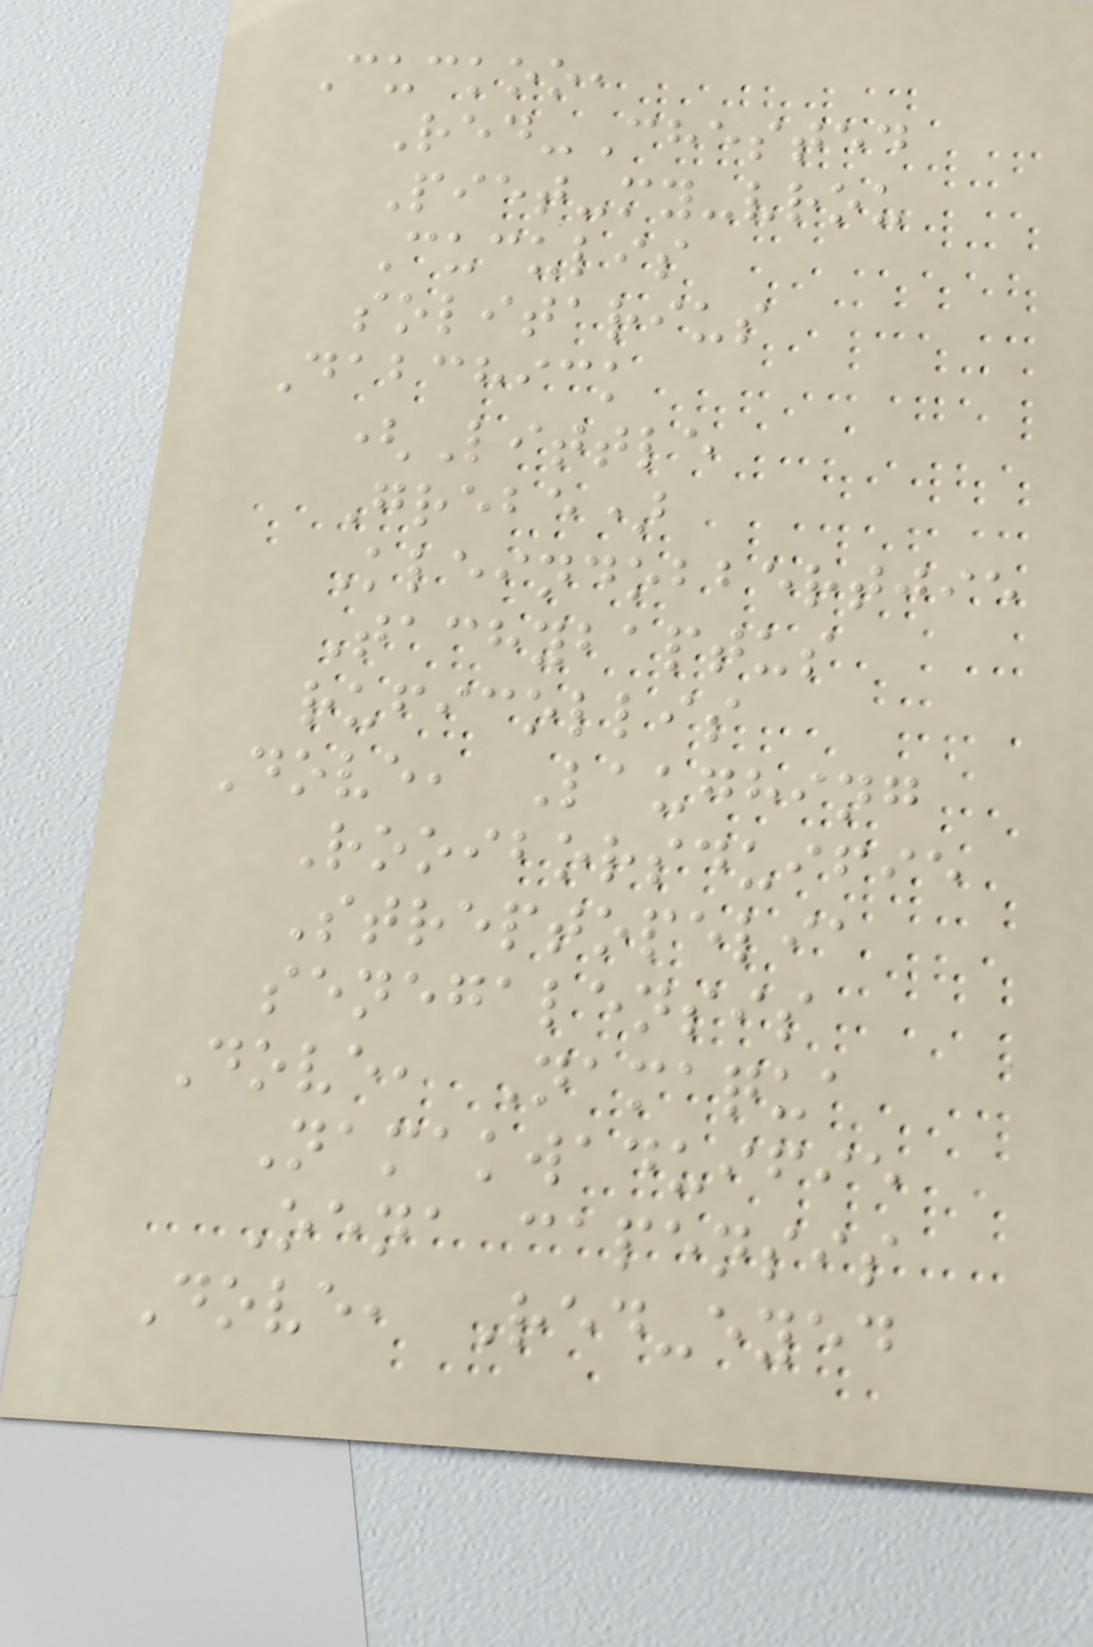Cuckoo,
Red-Chested
Piet-my-vrou
Cuculis
solitarius
Dabchick
(Little
Grebe)
Kleindobbertjie
Tachybaptus
ruficollis
Dove, Laughing
Rooiborsduifie
Streptopelia
senegalensis
Dove, Namaqua
Namakwaduifie
Oena capensis
Dove, Red-eyed
